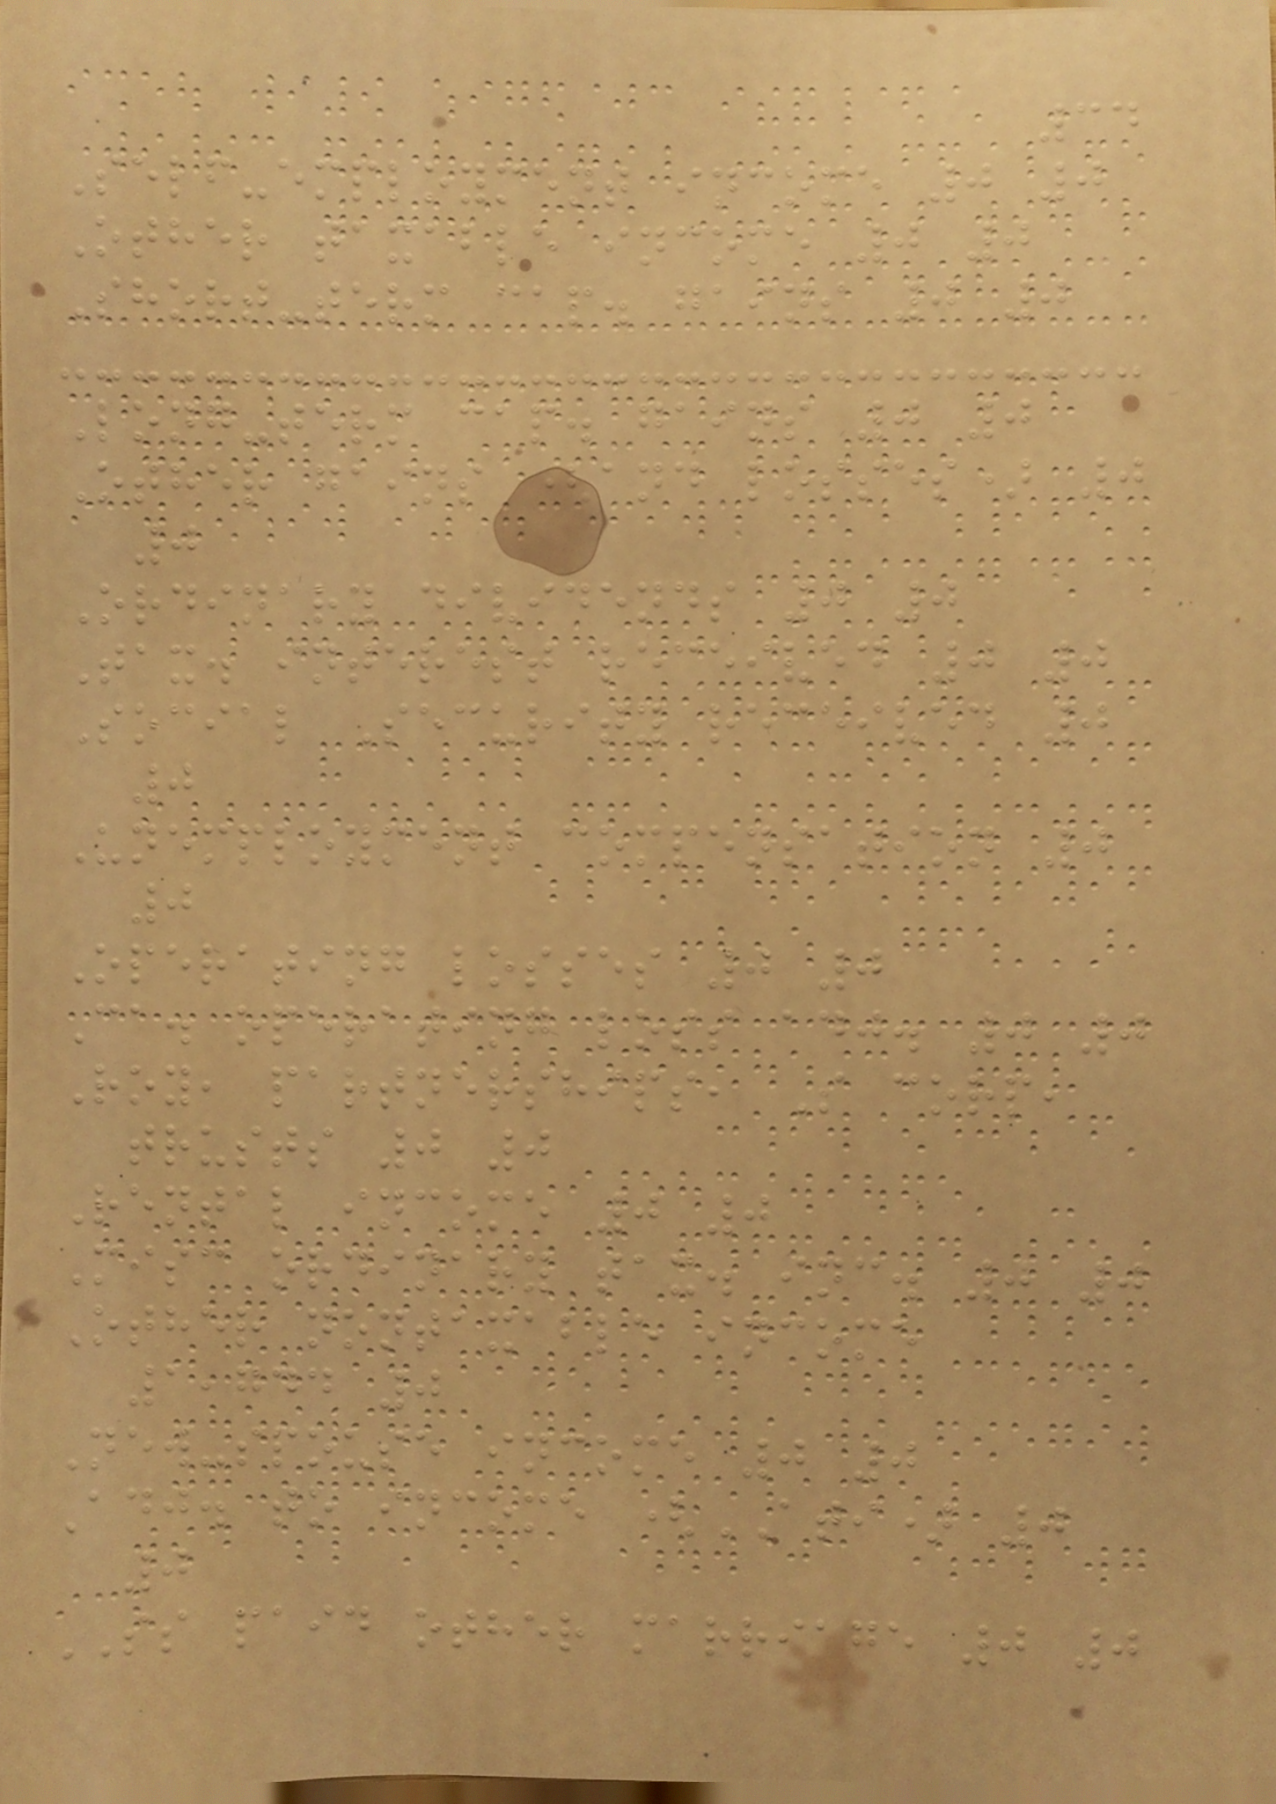34
Self-employment income 0 0
Other taxable income 0 0
Short-term cap. gains 0 0
Long-term cap. gains 0 0
Other gains (and losses) 0
0
Ordinary dividends 0 0
Tax. interest received 0 0
Social Security received 0
0
Unemployment compensation 0
0
Operating losses 0 0
Ca. operating loss adj. 0 0
Roy, partnerships, S corp,
trusts 0 0
Rental income 0 0
Misc ordinary tax. inc. 0 0
Other nontaxable income
1,744 0
New-spouse income 0 0
Adj. to income (ATI) 0
0
SS paid other marriage 0 0
